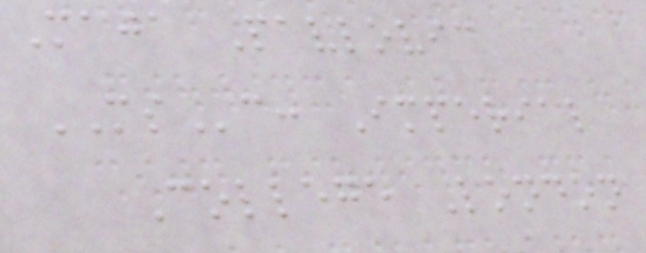Maja Pavlovic
MSc: Imperial
College London
